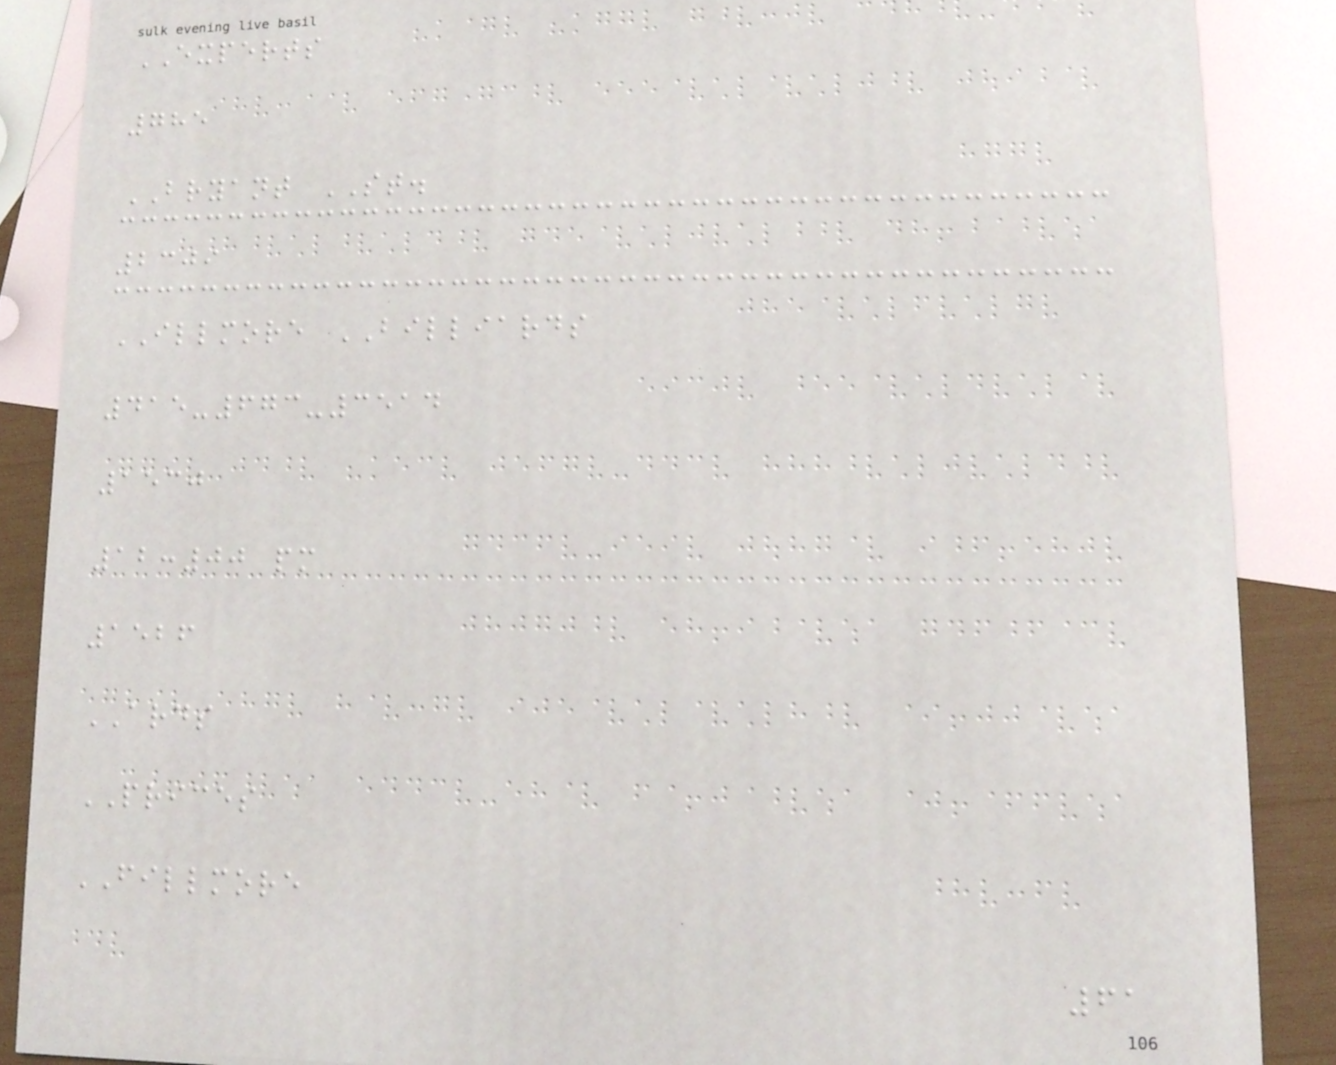EXPERTS
785
BRYANT ST.
2309
ILLMORE BILLIARDS
415-673-3514
1530
12:00 pm
1526
ARDS
PRICES
FILLMORE
61
